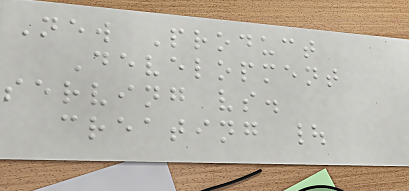New Product
Development
serving vs.
creating |
